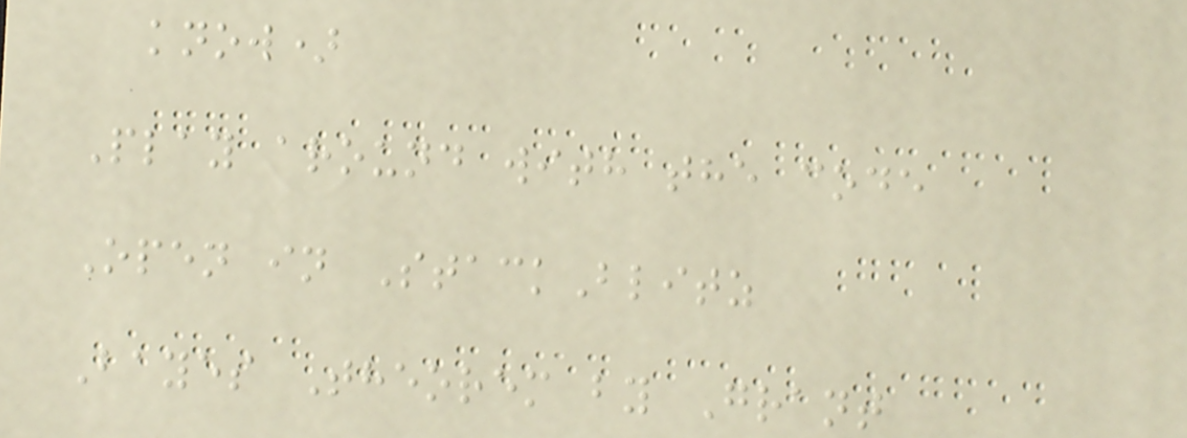know)
Play around with the code
Open in StackBlitz
Bayes Theorem by Grant
